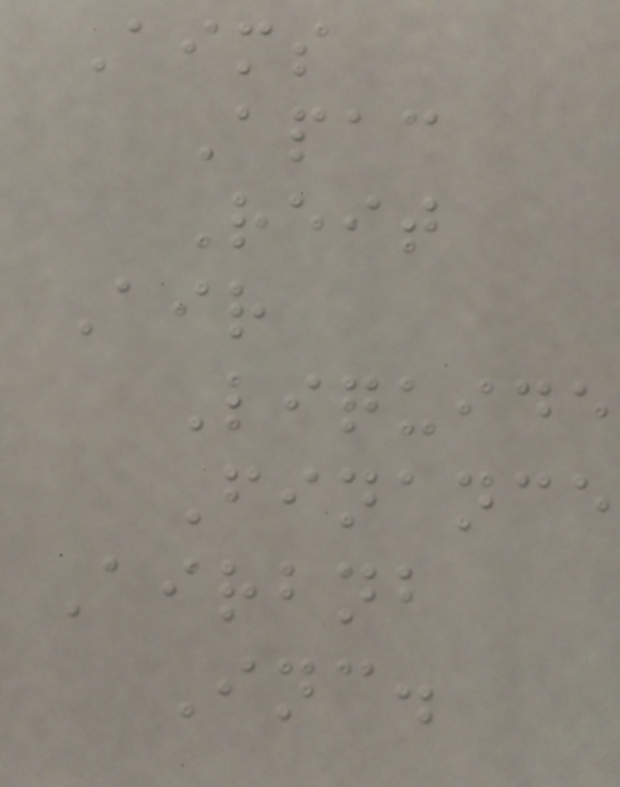Aims
Apac
Reit
Air
Liquide
Finance
Airbnb
Inc.
